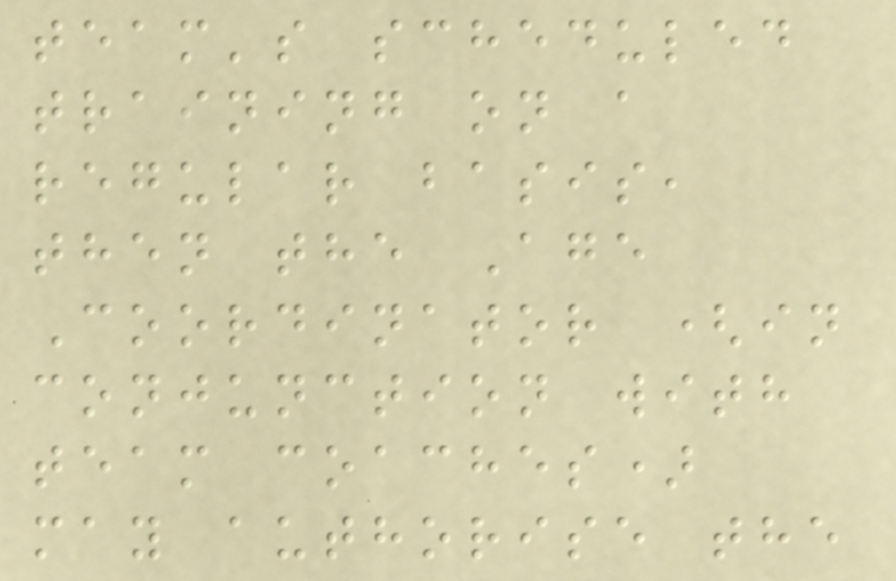team's scheduled
training on a
regular basis,
then the Age
Coordinator (in
conjunction with
team coaches)
may authorise the
